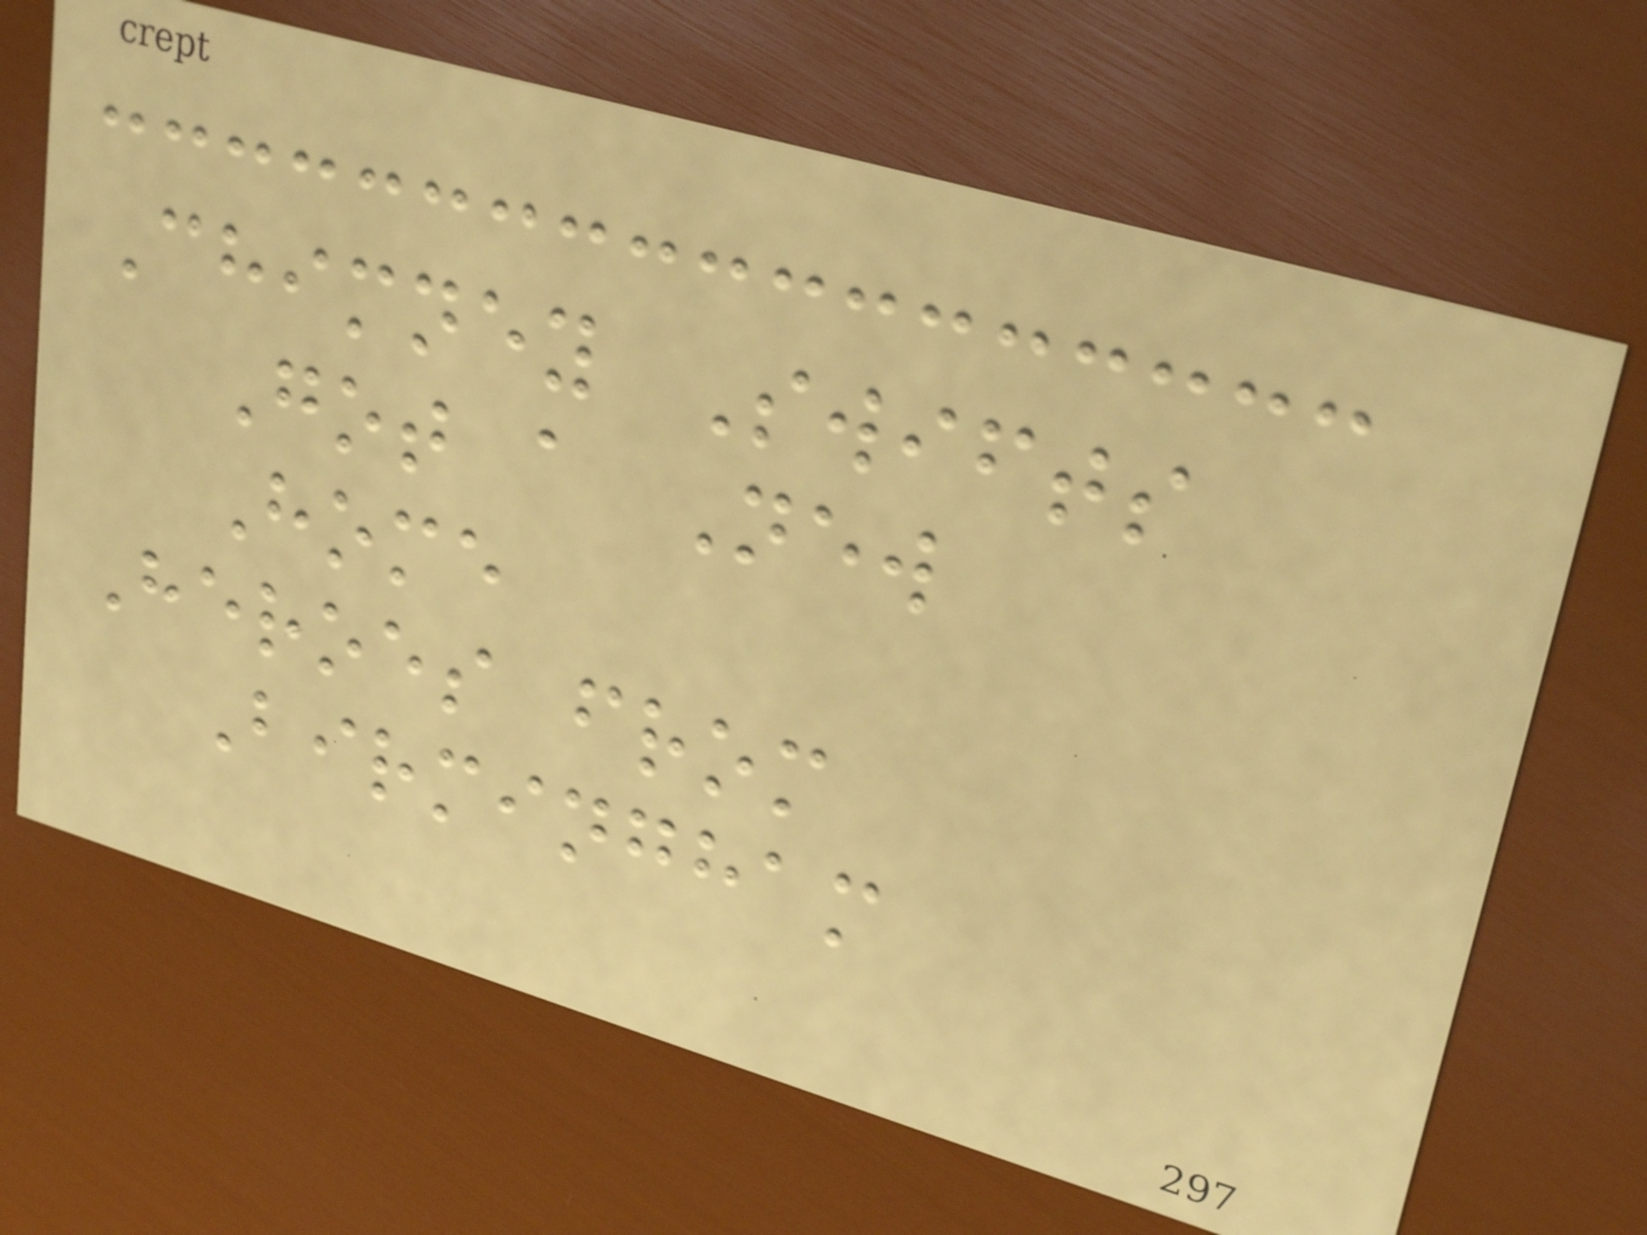Chimney Swifts
Got a New
Home
Heroes from
Birmingham
